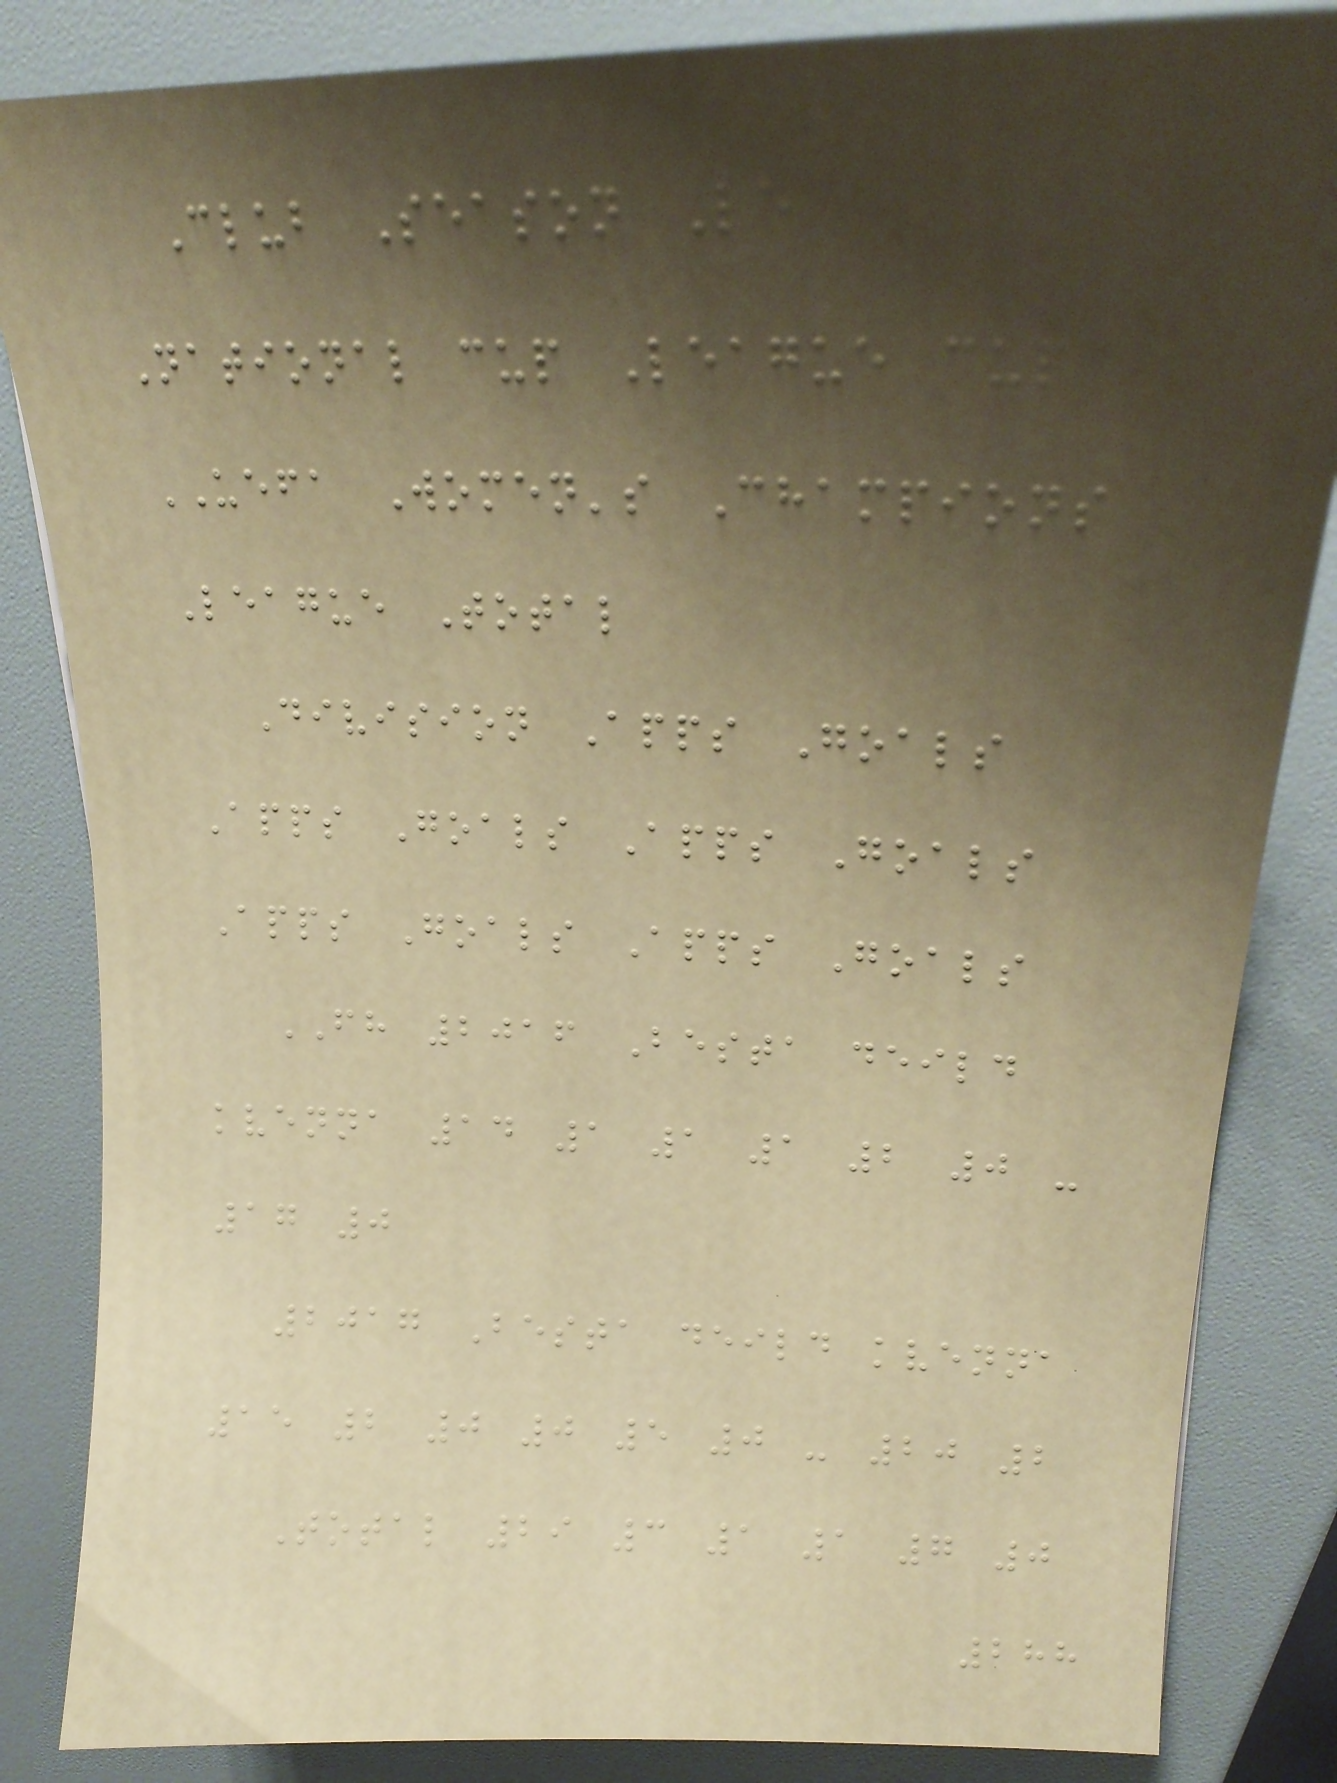Club Season League
National cup League cup
UEFA Women's Champions
League Total
Division Apps Goals
Apps Goals Apps Goals
Apps Goals Apps Goals
FH 2016 Besta deild
kvenna 14 1 1 1 2 0 -
17 0
2017 Besta deild kvenna
15 2 0 0 5 0 - 20 2
Total 29 3 1 1 7 0
288
